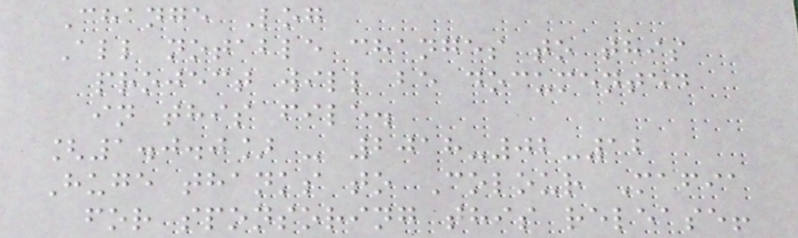Change Log
All notable changes to this
project will be documented
in this file.
[1.0.0] - 2018-02-12
Huge thanks to Colour Mafia
for sponsoring this release!
